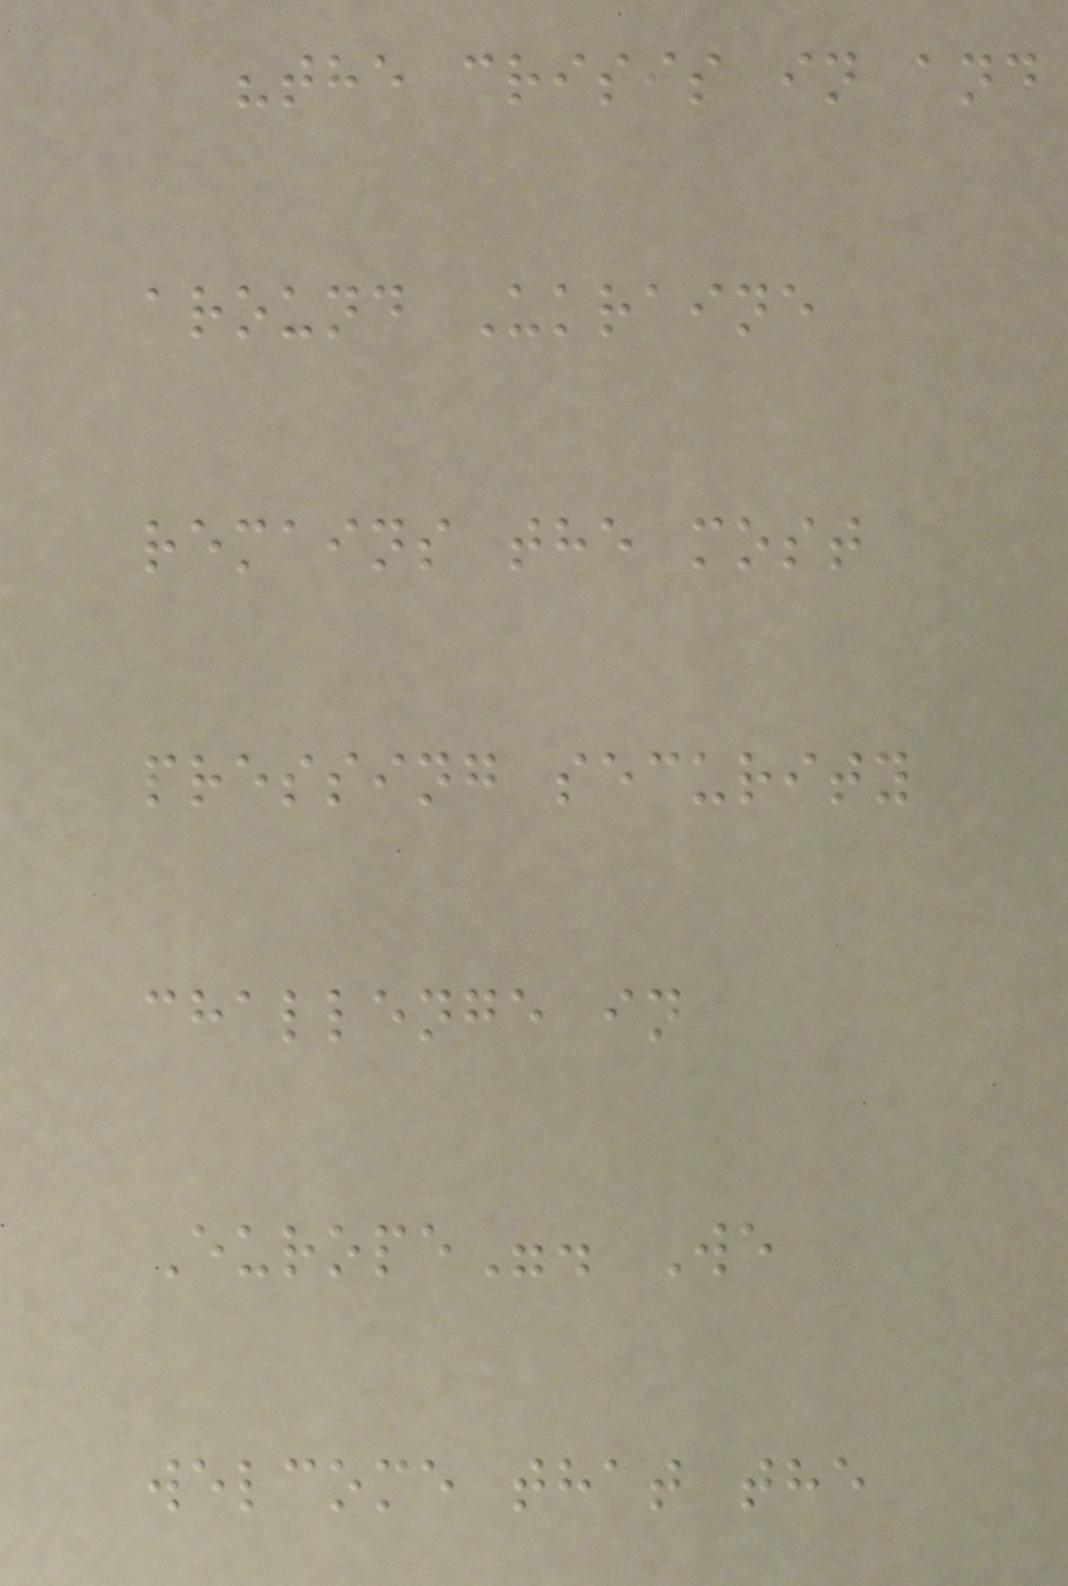"the crisis in and
around Ukraine
remains the most
pressing security
challenge in
Europe". We
welcome that the
